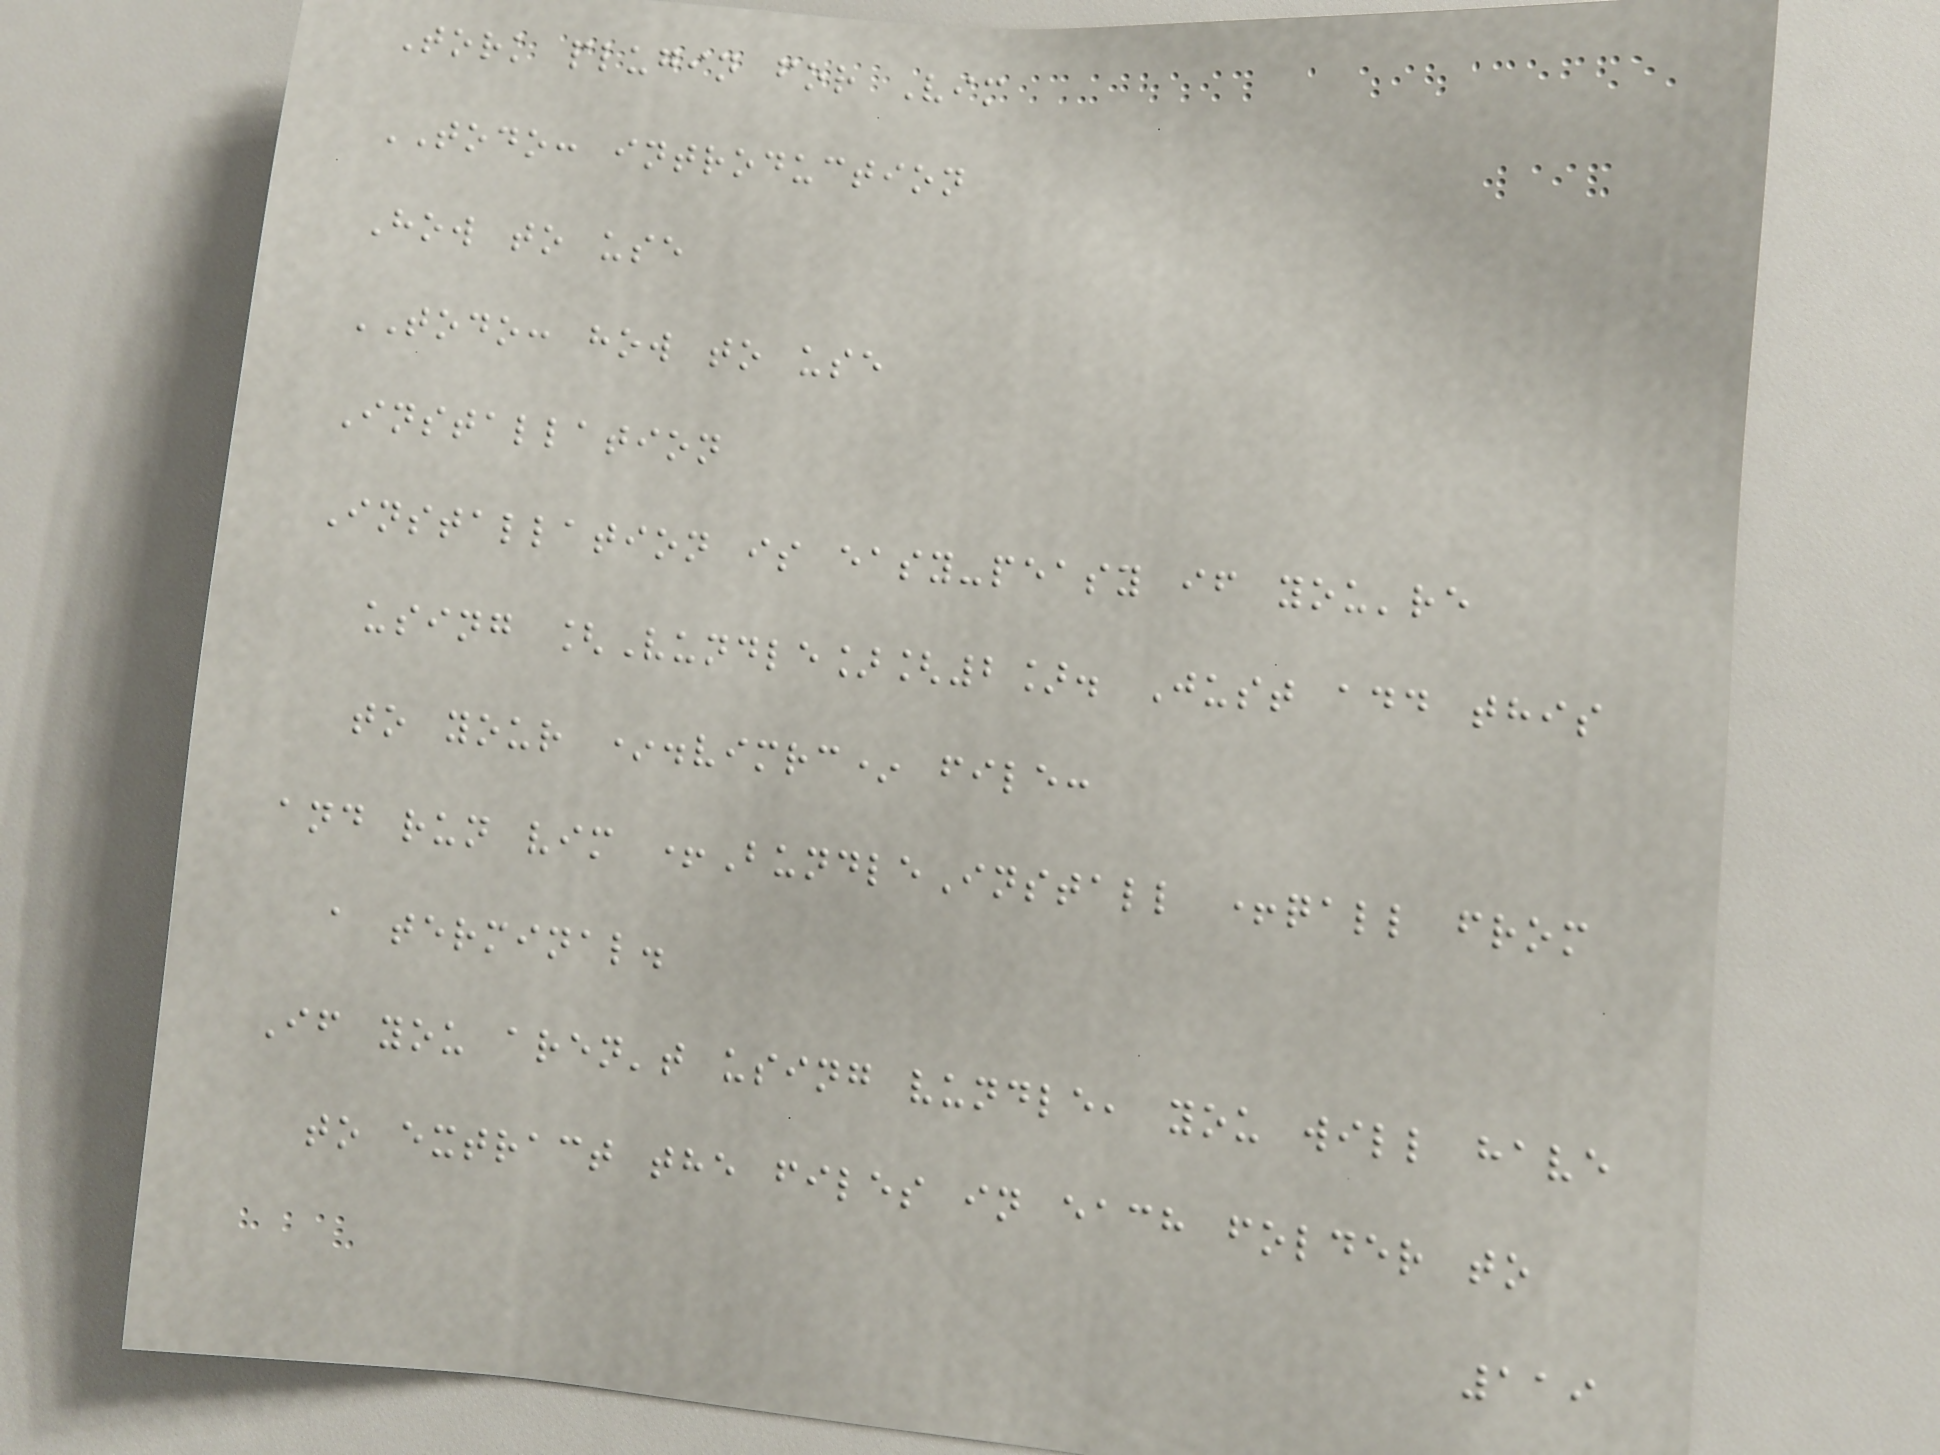Tork plugin for Vim
TODO: introduction
How to use
TODO: how to use
Installation
Installation is easy-peasy if you're
using [Vundle][2]. Just add this
to your *.vimrc* file:
and run vim +BundleInstall +qall from
a terminal.
If you aren't using vundle, you will have
to extract the files in each folder to
119
